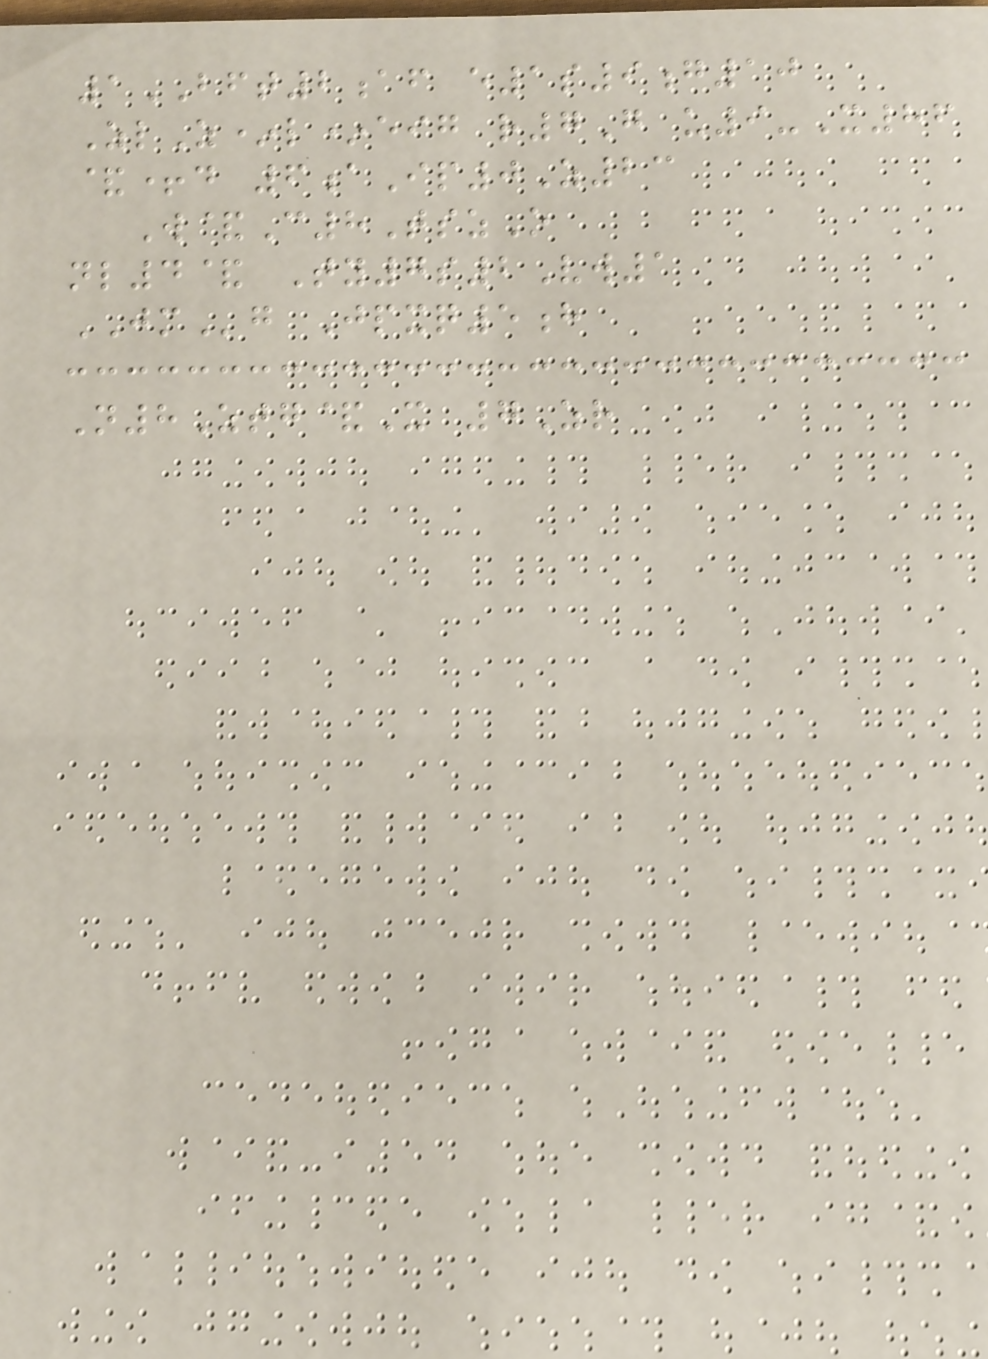1BFT2af e1s9g10
ZlZ*l*eig r7G u9-X86
&+d 6aIp0Z23
W&C8TszO
nl4& Ty7s2Vw1
JMg Jpxq5h
N8Ztg&X 7Zr
